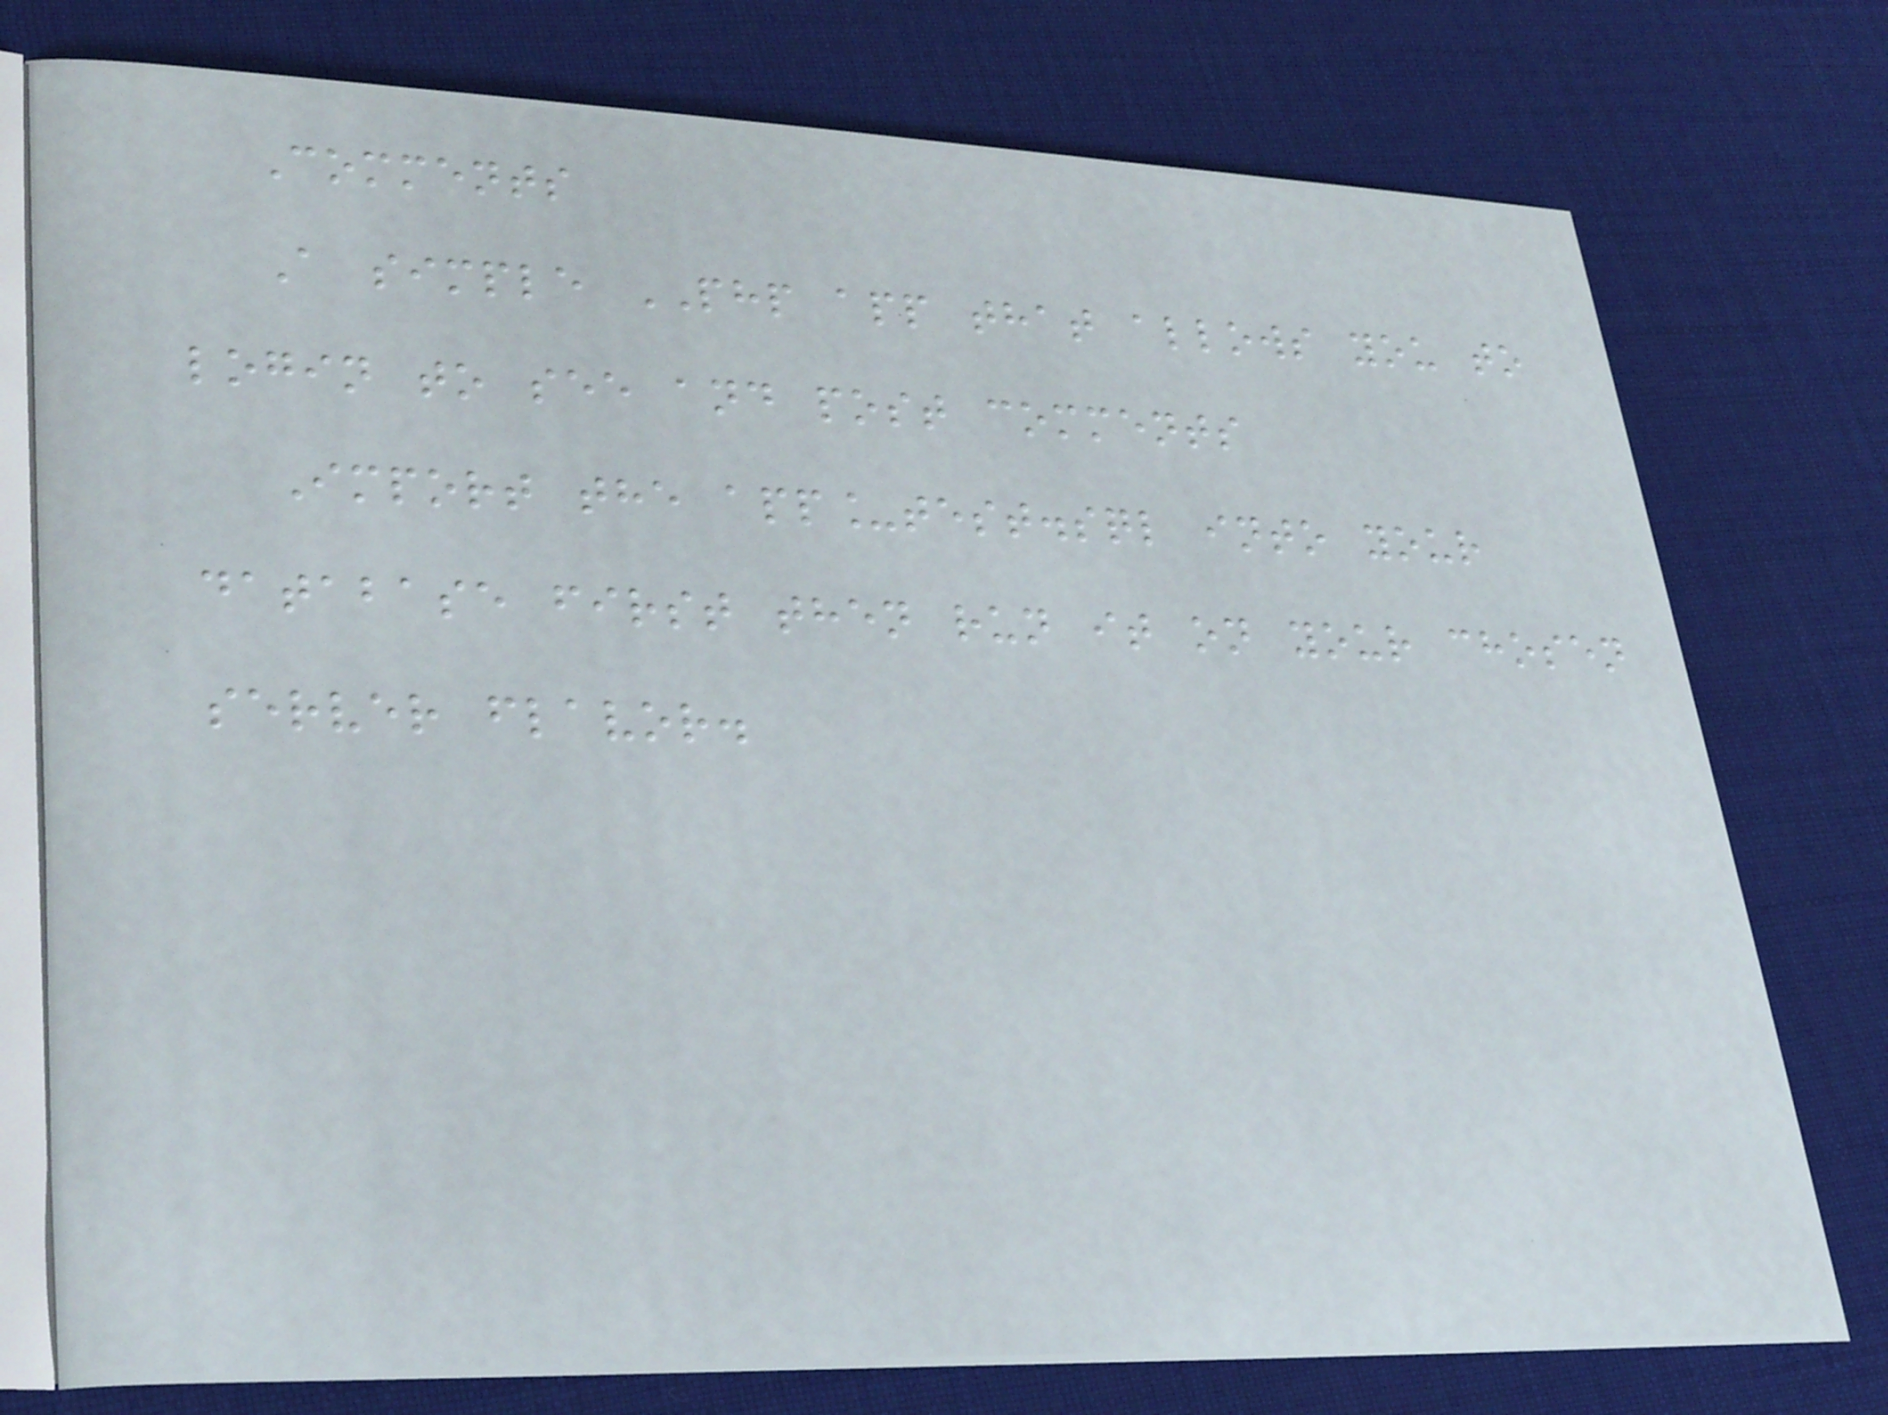Comments
A simple PHP app that allows you to
login to see and post comments
Import the app_test.sql into your
database first then run it on your chosen
server flavor.
